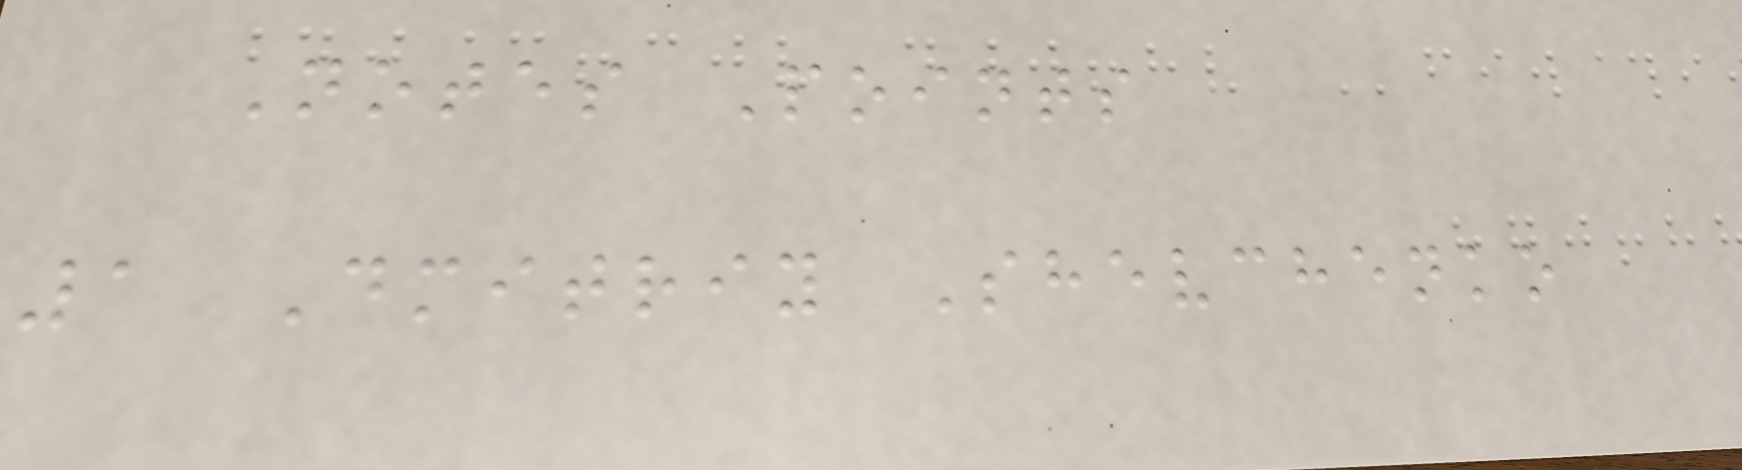Notes Points
1 Dmitriy Shevchenko
